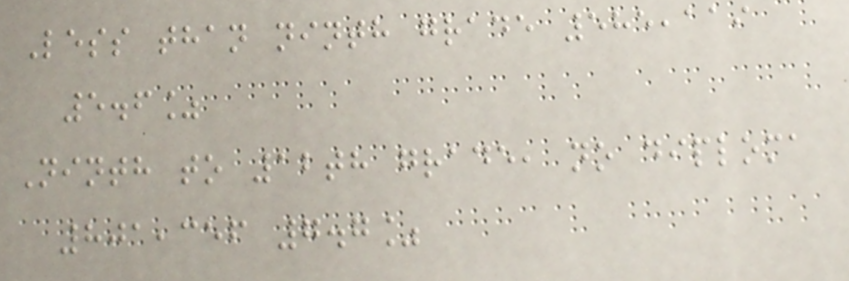Less than ninth grade 585,119
5.6%
Ninth to 12th grade, no diploma
801,356 7.7%
